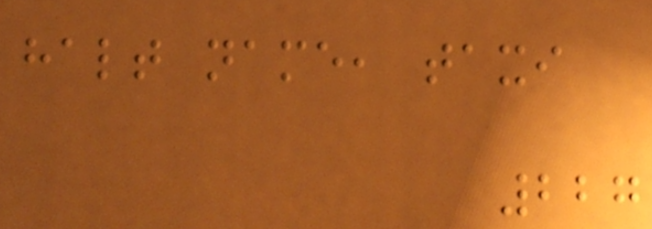halt name, taxi
227
